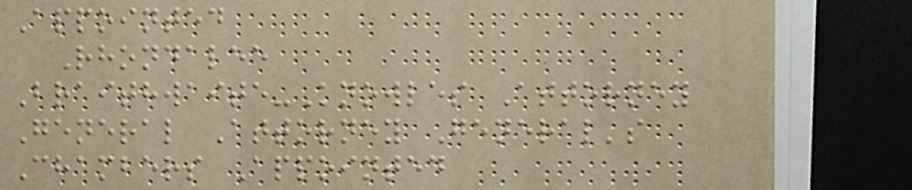Appointed
Rhondalee
Braithwaite-Knowles Attorney
General Attorney General's
Chambers Appointed
